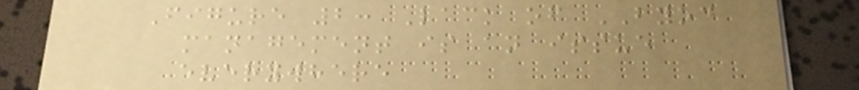Figure 2: Lack of BYOD
management is an issue
everywhere
